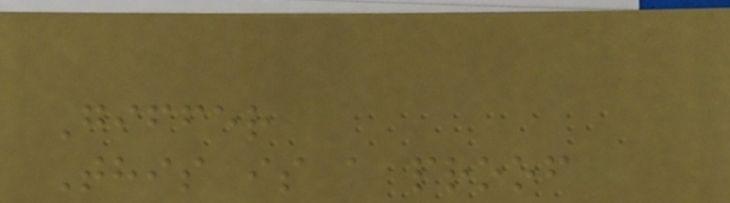Giffer
This is a proof
